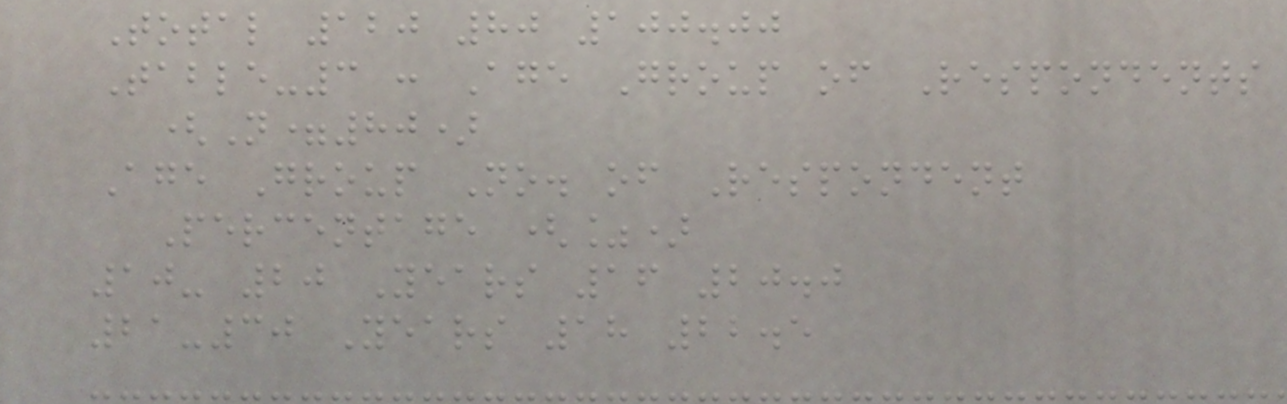Total 120 80 100.00
Table-3 : Age Group of Respondents
(N=80)
Age Group No. of Respondent
Percentage (%)
10- 20 Years 16 20.0
21-30 Years 18 22.5
